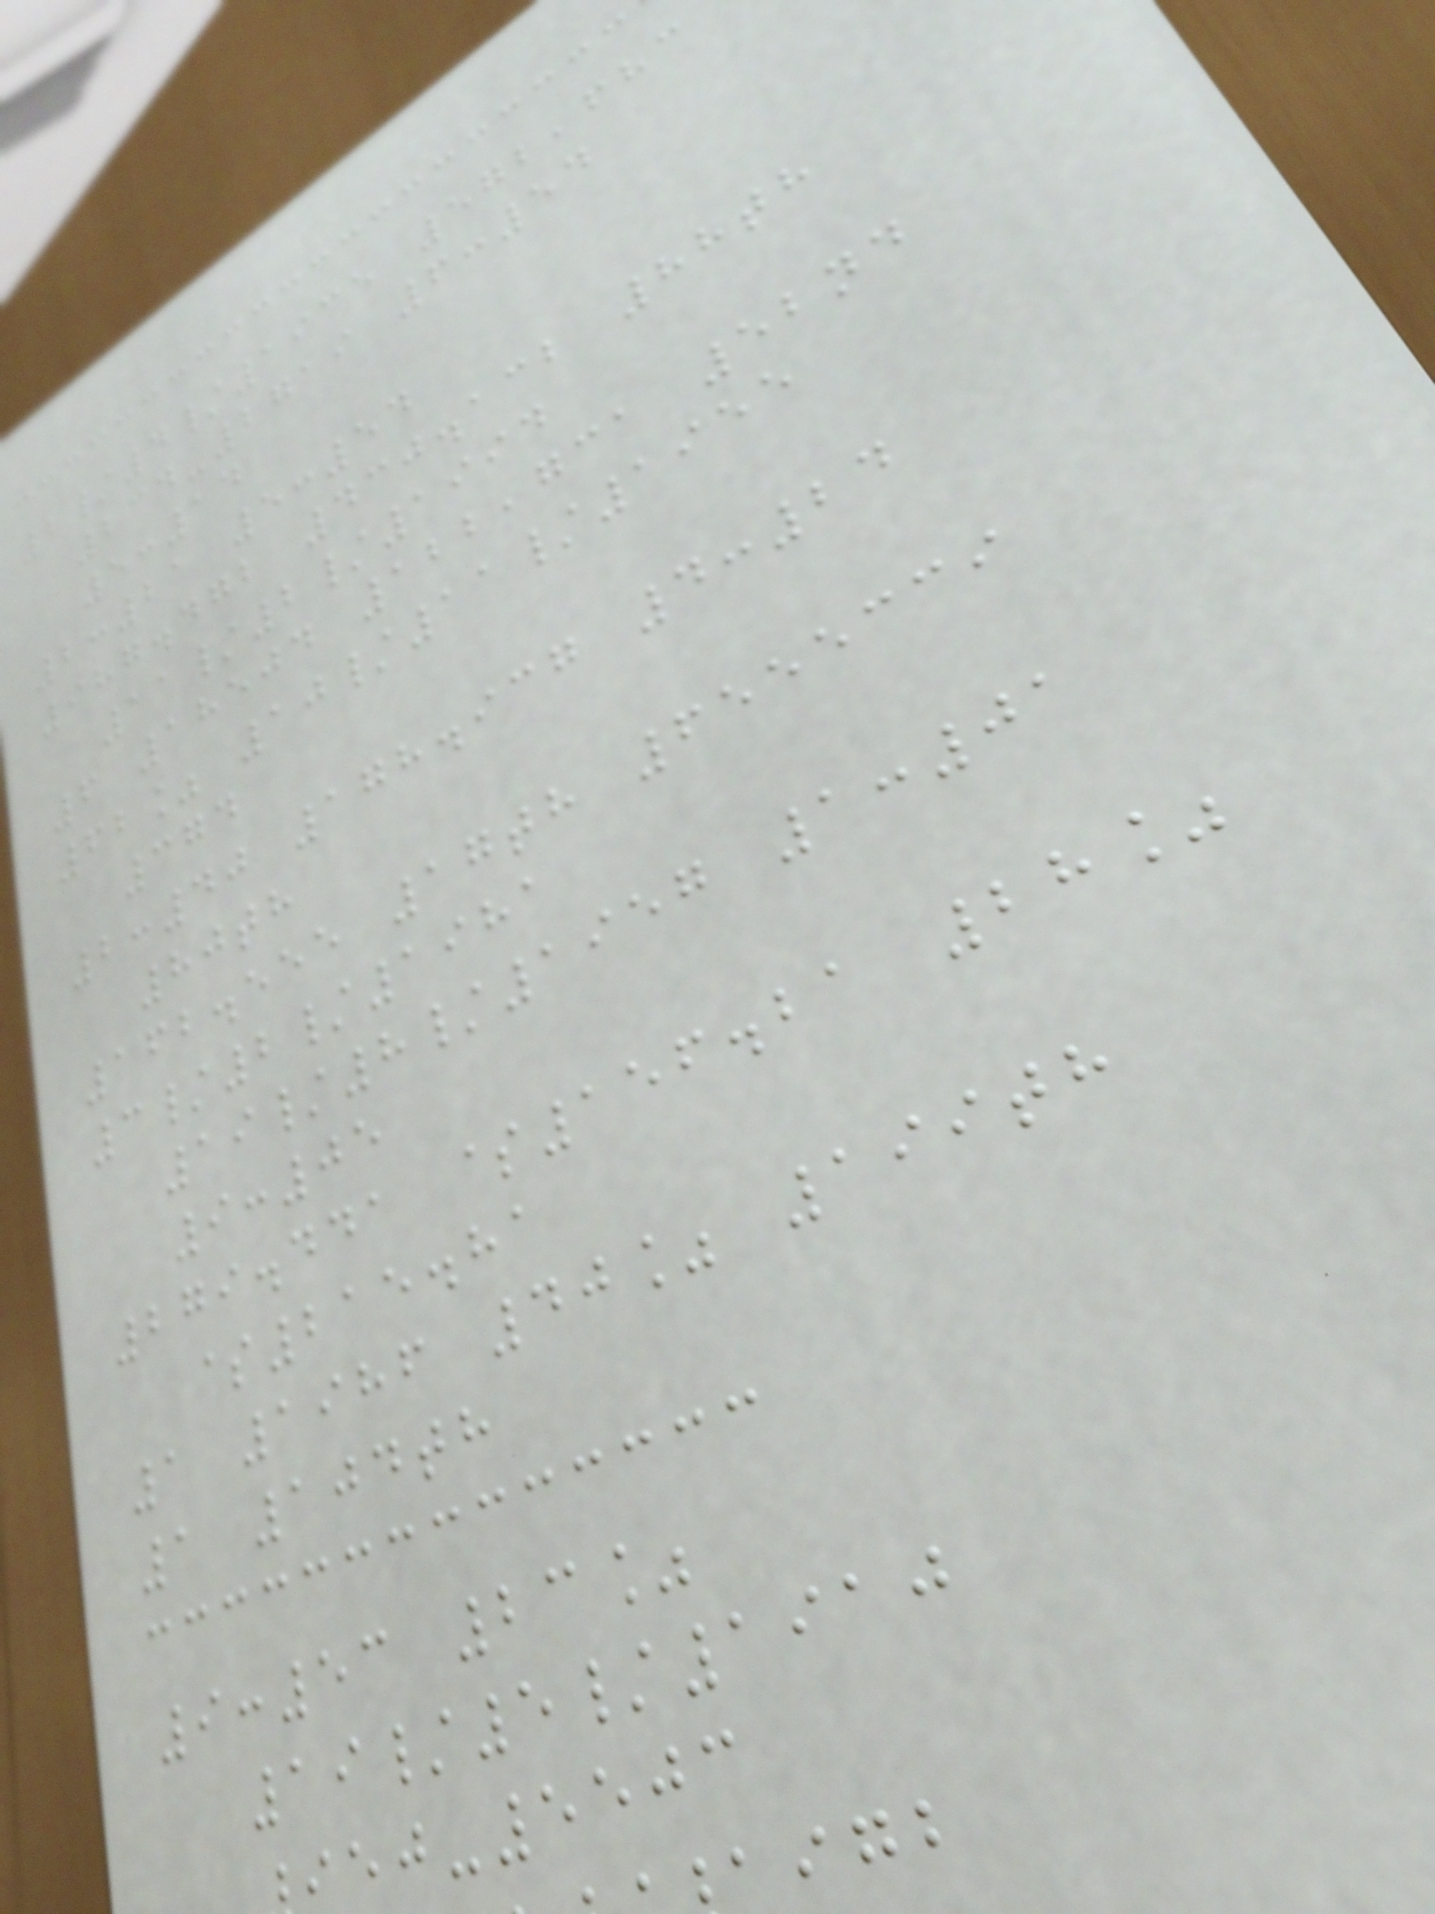2/4/1935 572,683
234-2719 6:54
5:14
2:21 5:54
987.472 430.132 88th
11/2/1994
6 18504 122,731 52nd
62% 10/11/1955
374
2:40 178.937 4:24
80th
162.555 17th 6555339
3/2/1981
19/8/1957 1:01
9:05
279.441 $156.21 28%
$215.81
1 1986 40% 199th
1 104th
9:53 23%
19/5/1910
-5503
